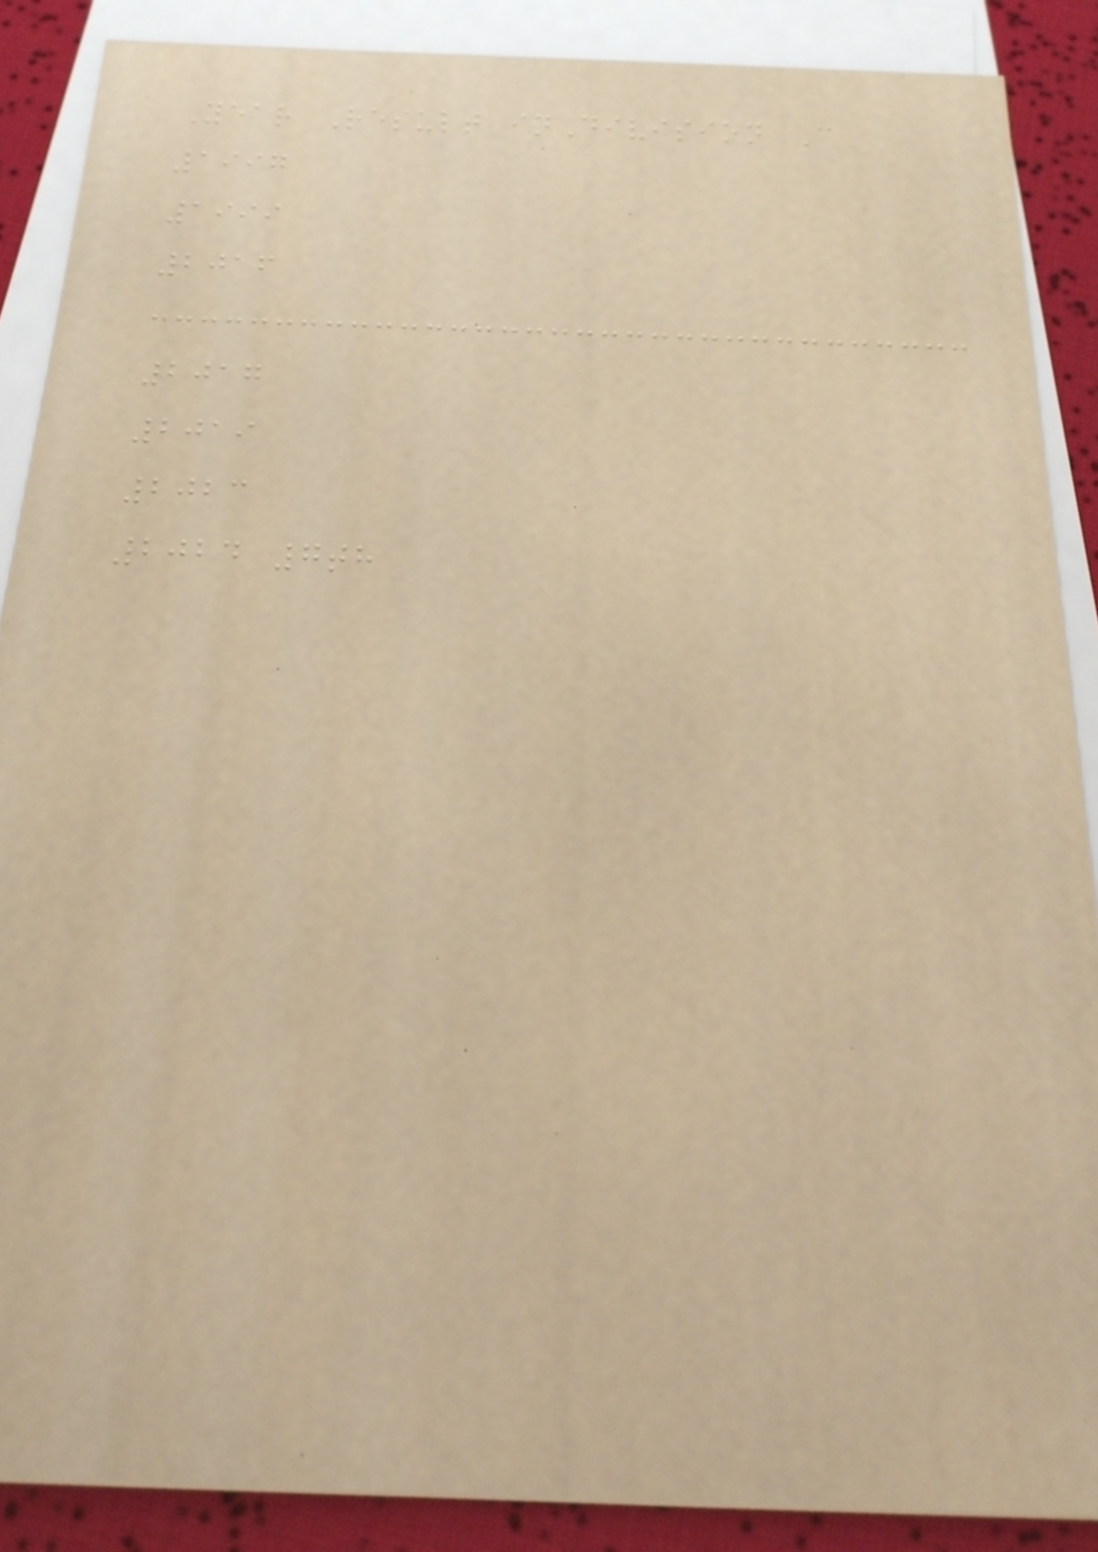Year Result inDivision C
1997
1999
2016
2017
2019
2023
2024 7th
